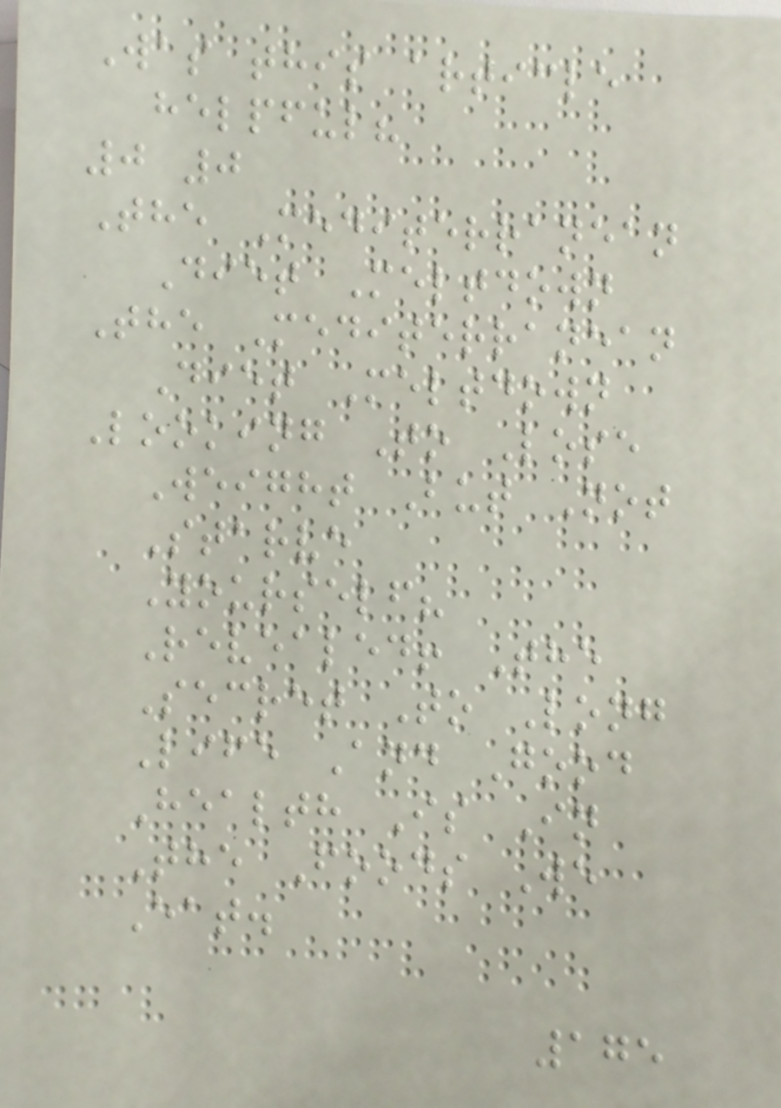Was this article
helpful?
0 0
The Mediterranean
Diet Meltdown
The Mediterranean
Diet Meltdown
Looking To Lose
Weight But Not
Starve
Yourself?
Revealed! The
Secret To Long
Life And Good
Health Is In
The Foods We
Eat.
175
